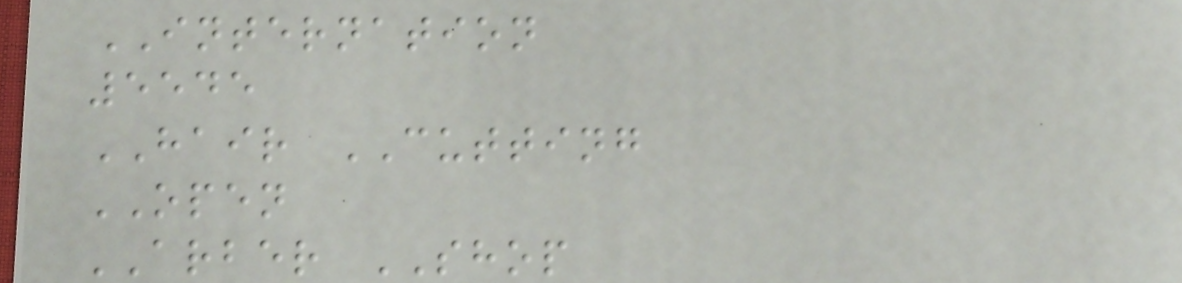INTERNATION
5545
HAIR CUTTING
OPEN
ARBER SHOP
